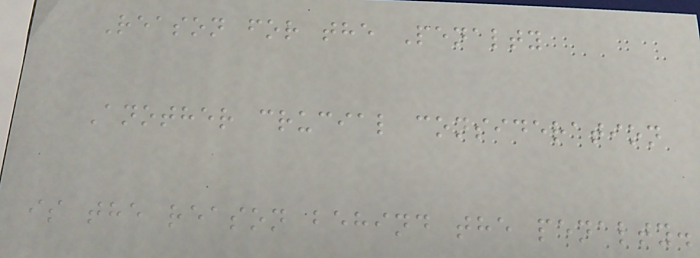Reason for the Penalty
Another crucial consideration
is the reason behind the penalty.
